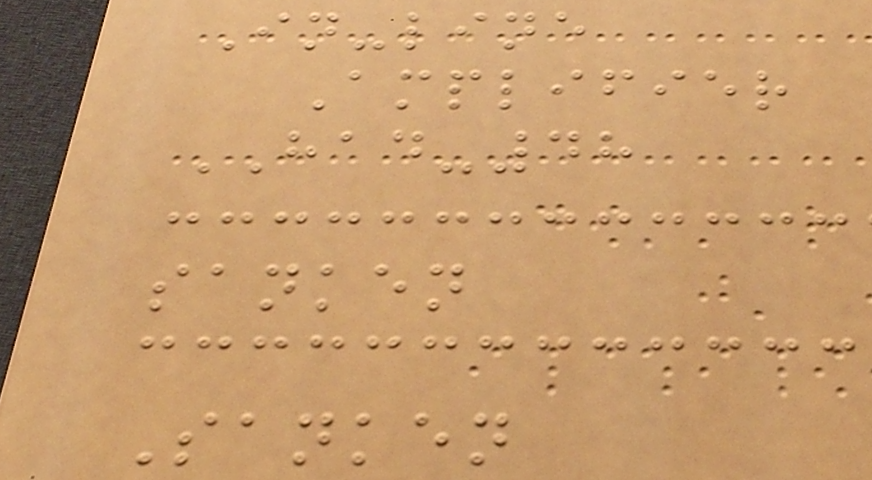In-line
Amplifier
HAD-48
sanken
Sanken
